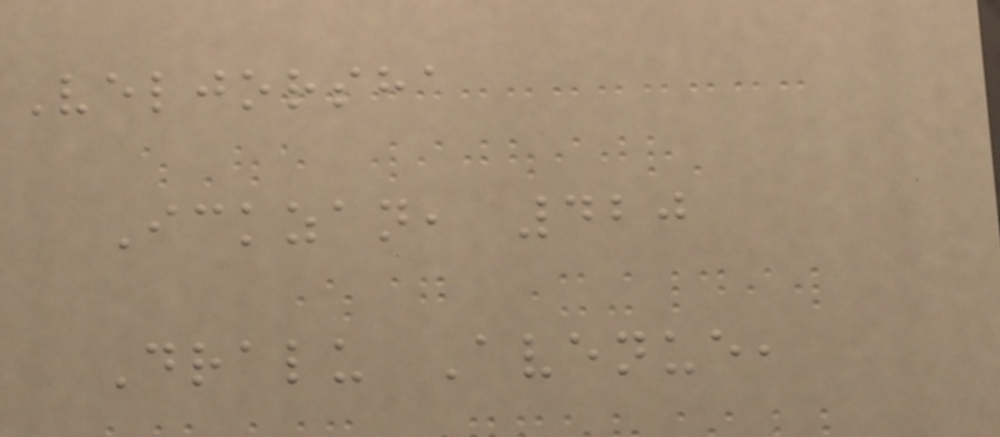Veljorsha
Ickzan, 420
Dralu Avenue,
